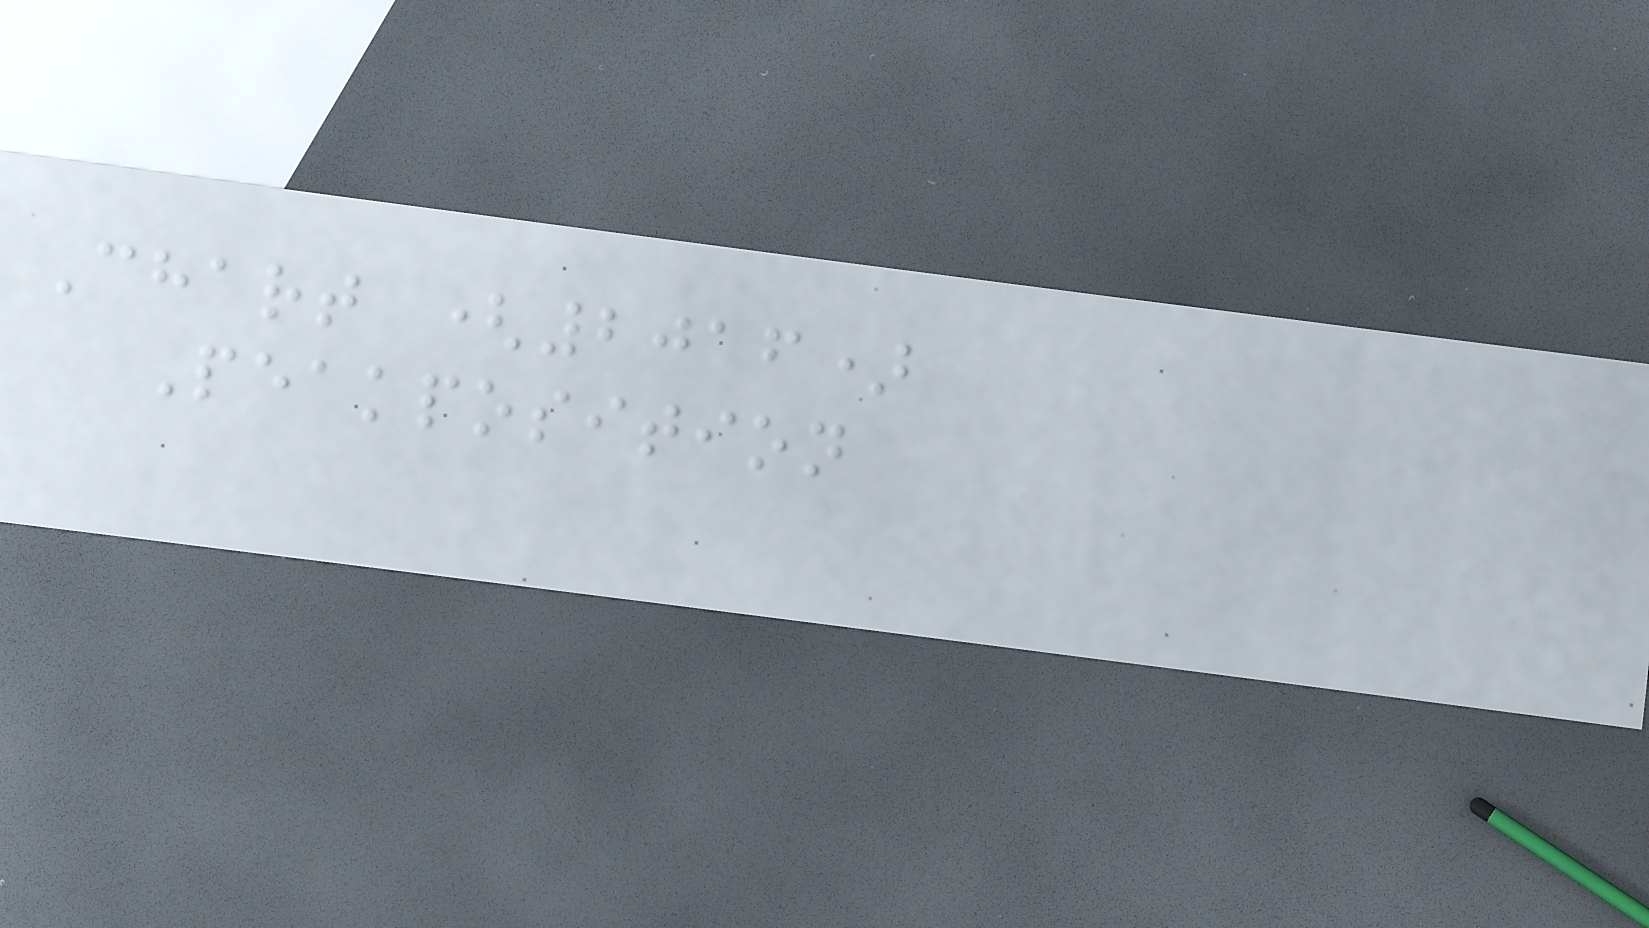Chart (2016)
Peakposition
